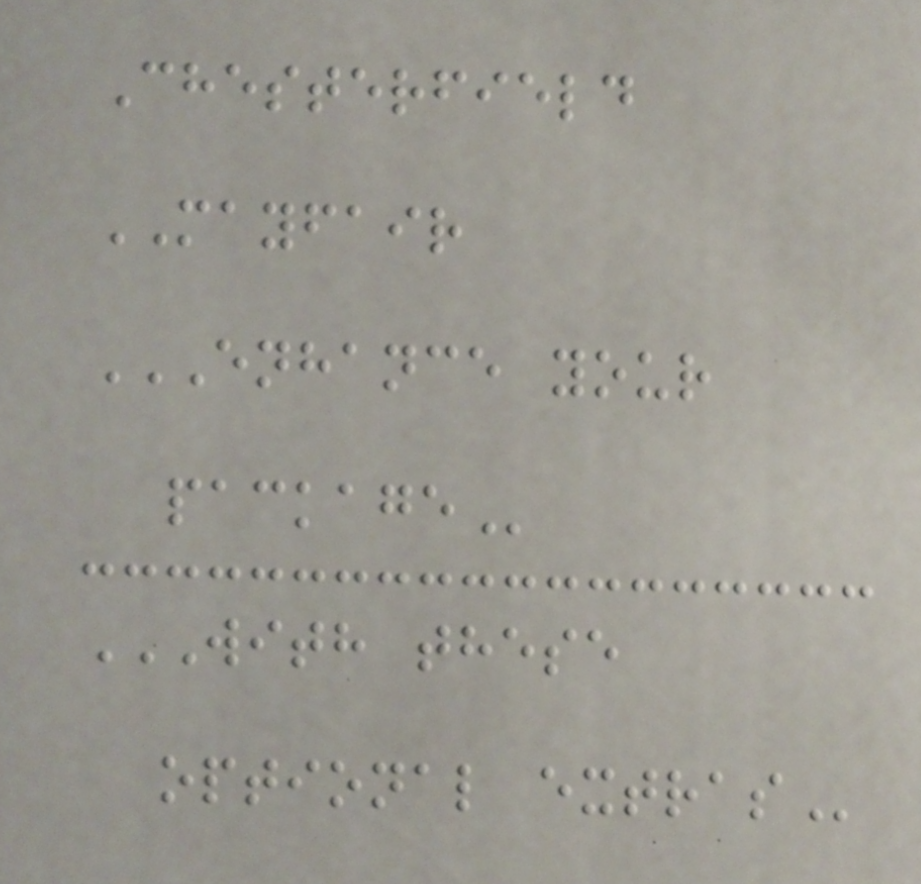Chesterfield
MAYFAIR
ENHANCE YOUR
PACKAGE
WITH THESE
OPTIONAL EXTRAS
